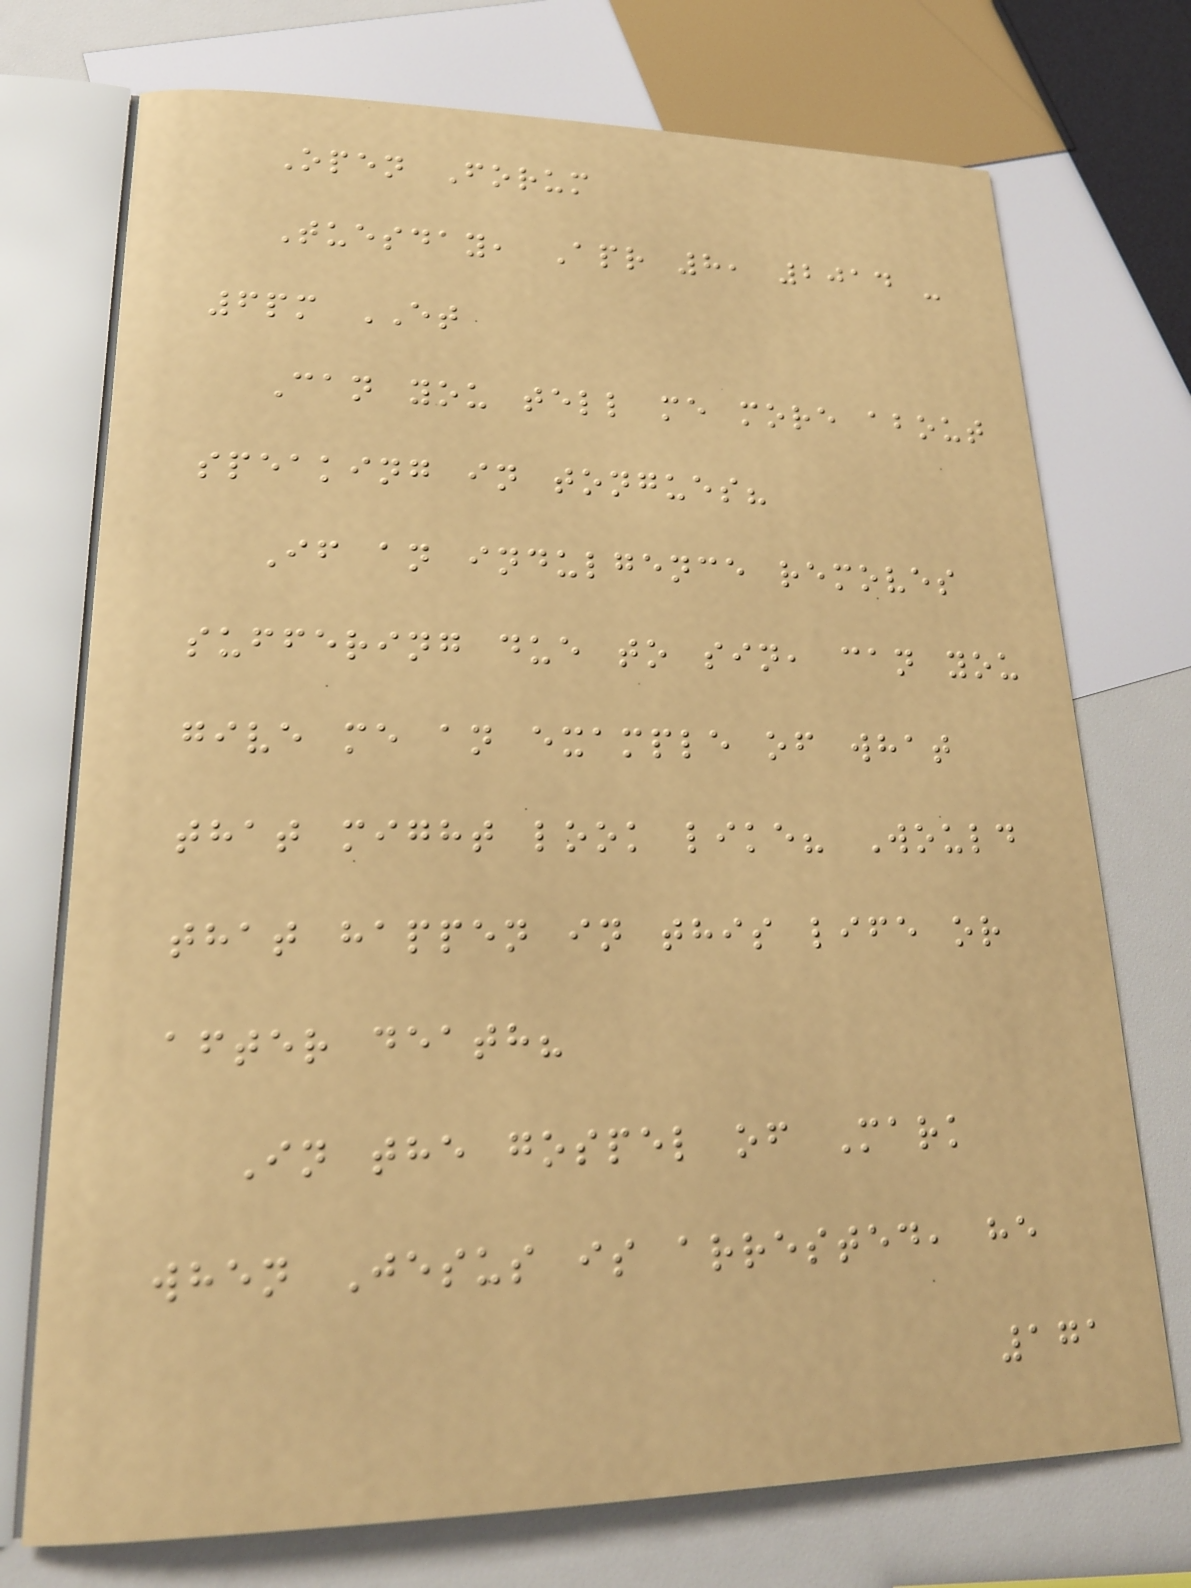Open Forum
Tuesday, Apr 8, 2014 -
6pm ET
Can you tell me more about
speaking in tongues?
If an indulgence removes
suffering due to sin, can you
give me an example of what
that might look like? Would
that happen in this life or
after death?
In the gospel of Mark
when Jesus is arrested, he
171
